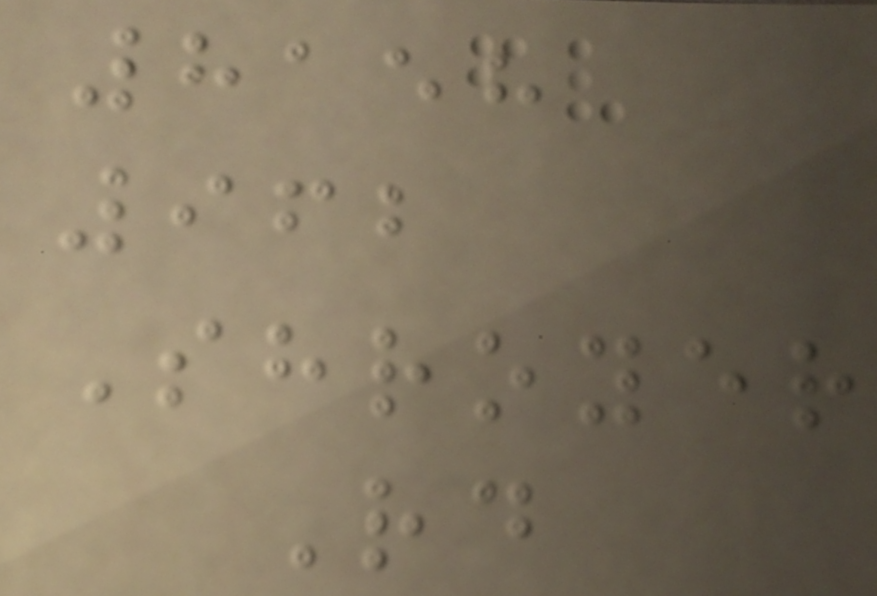8158
962
Shroyer
Rd
